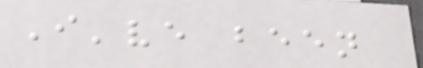I've been
